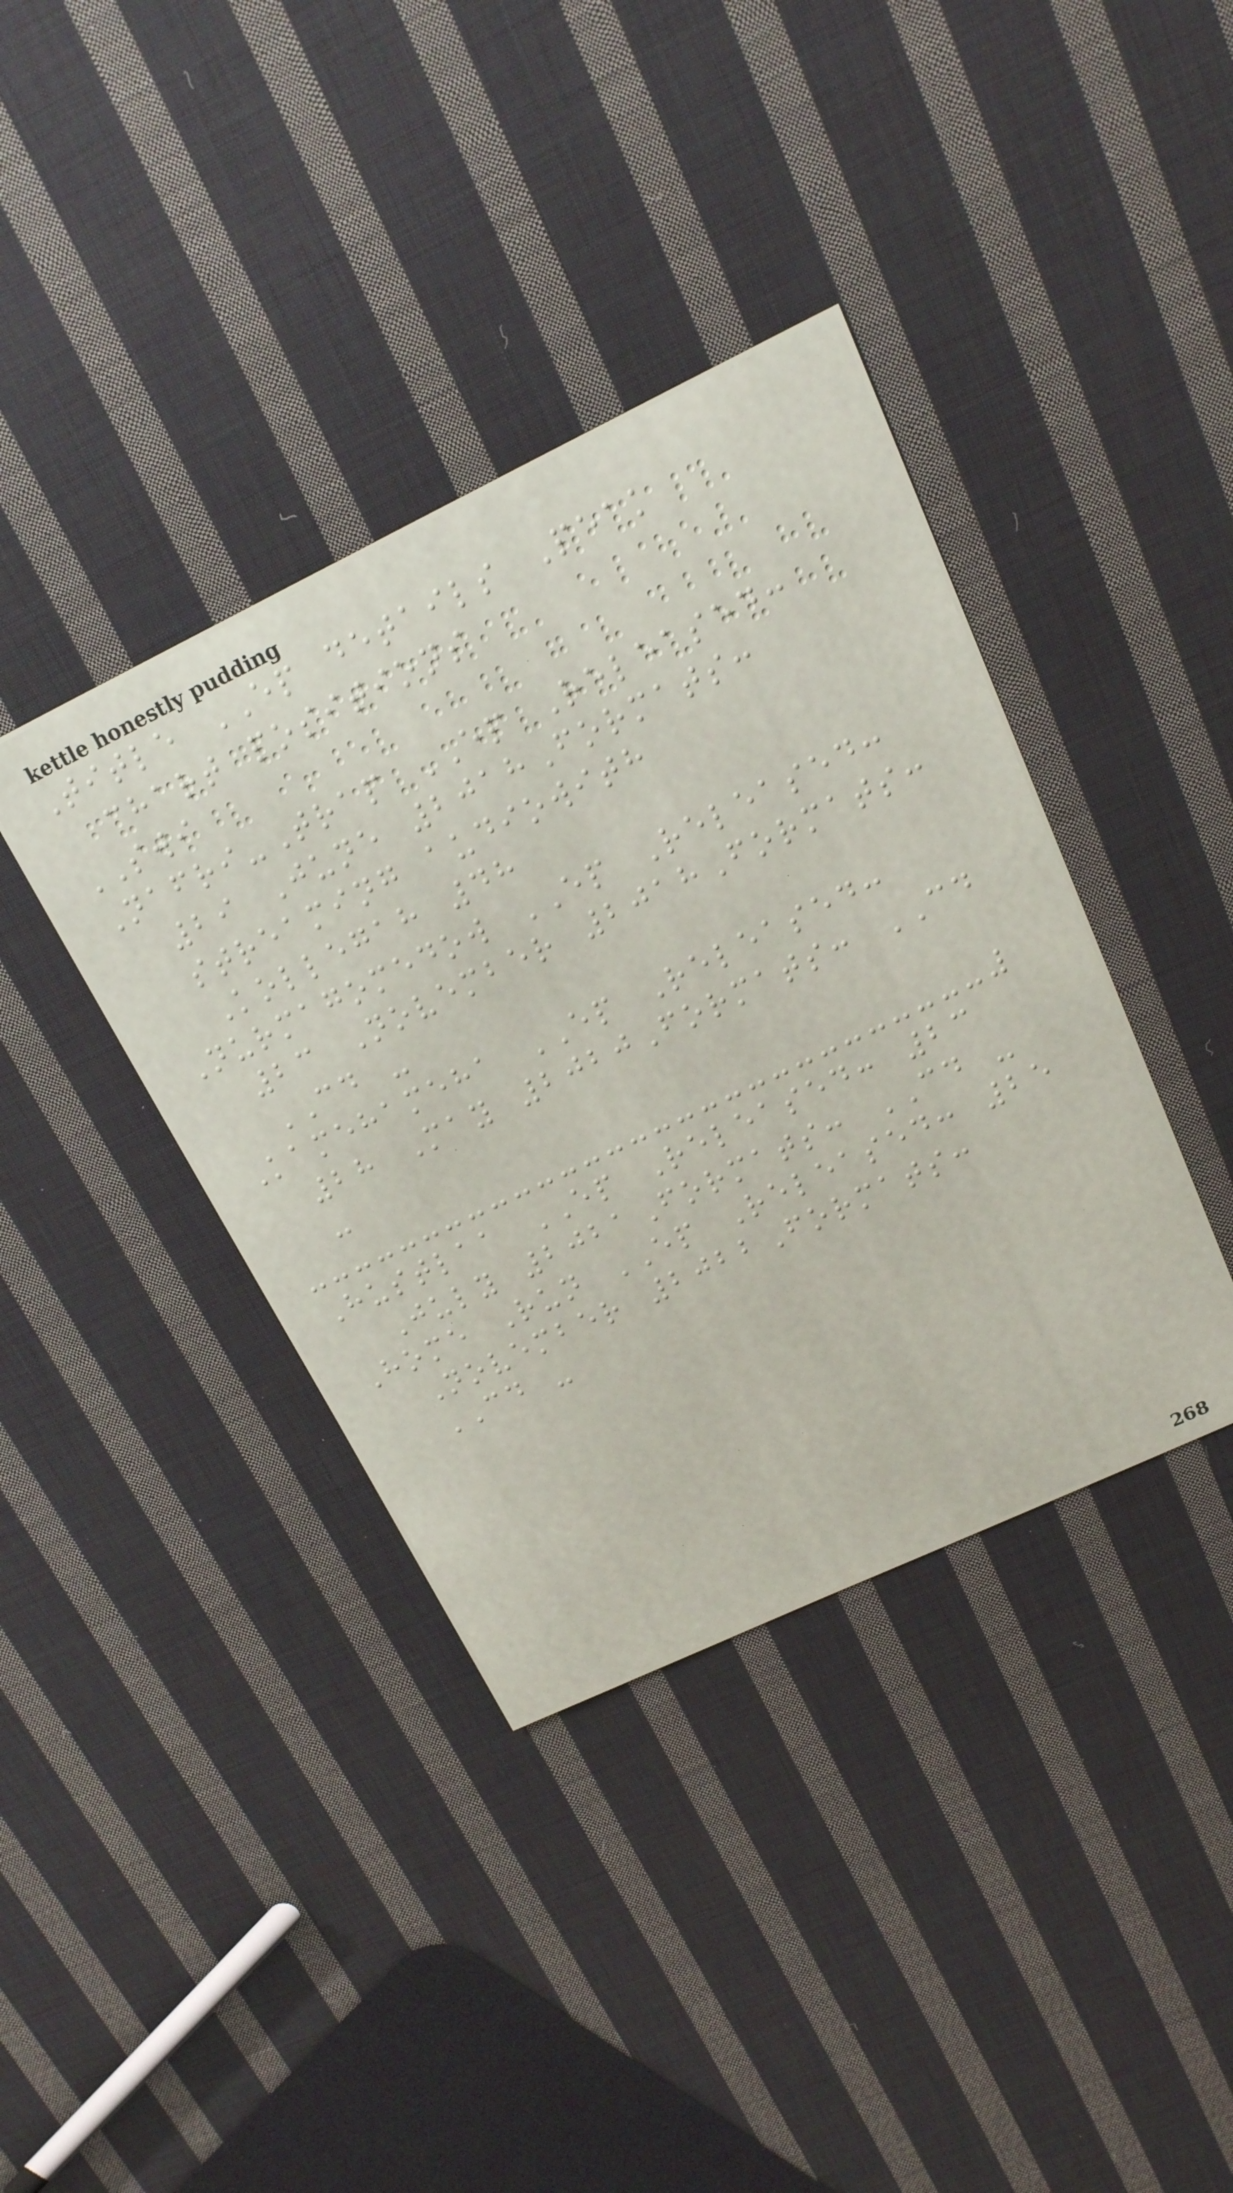Title EP details Peak
chart positions
SWI
Nafri-Trap EP Released:
29 June 2018Formats:
streaming audiowith
Kollegah 48
Nurmagomedow EP Released:
23 November 2018Formats:
CD -
Kamehameha EP Released:
28 May 2020Formats: CD
-
Hustlaa EP Released: 23
July 2021Formats: CD -
Home Run EP Released: 25
November 2022Formats:
CD -
